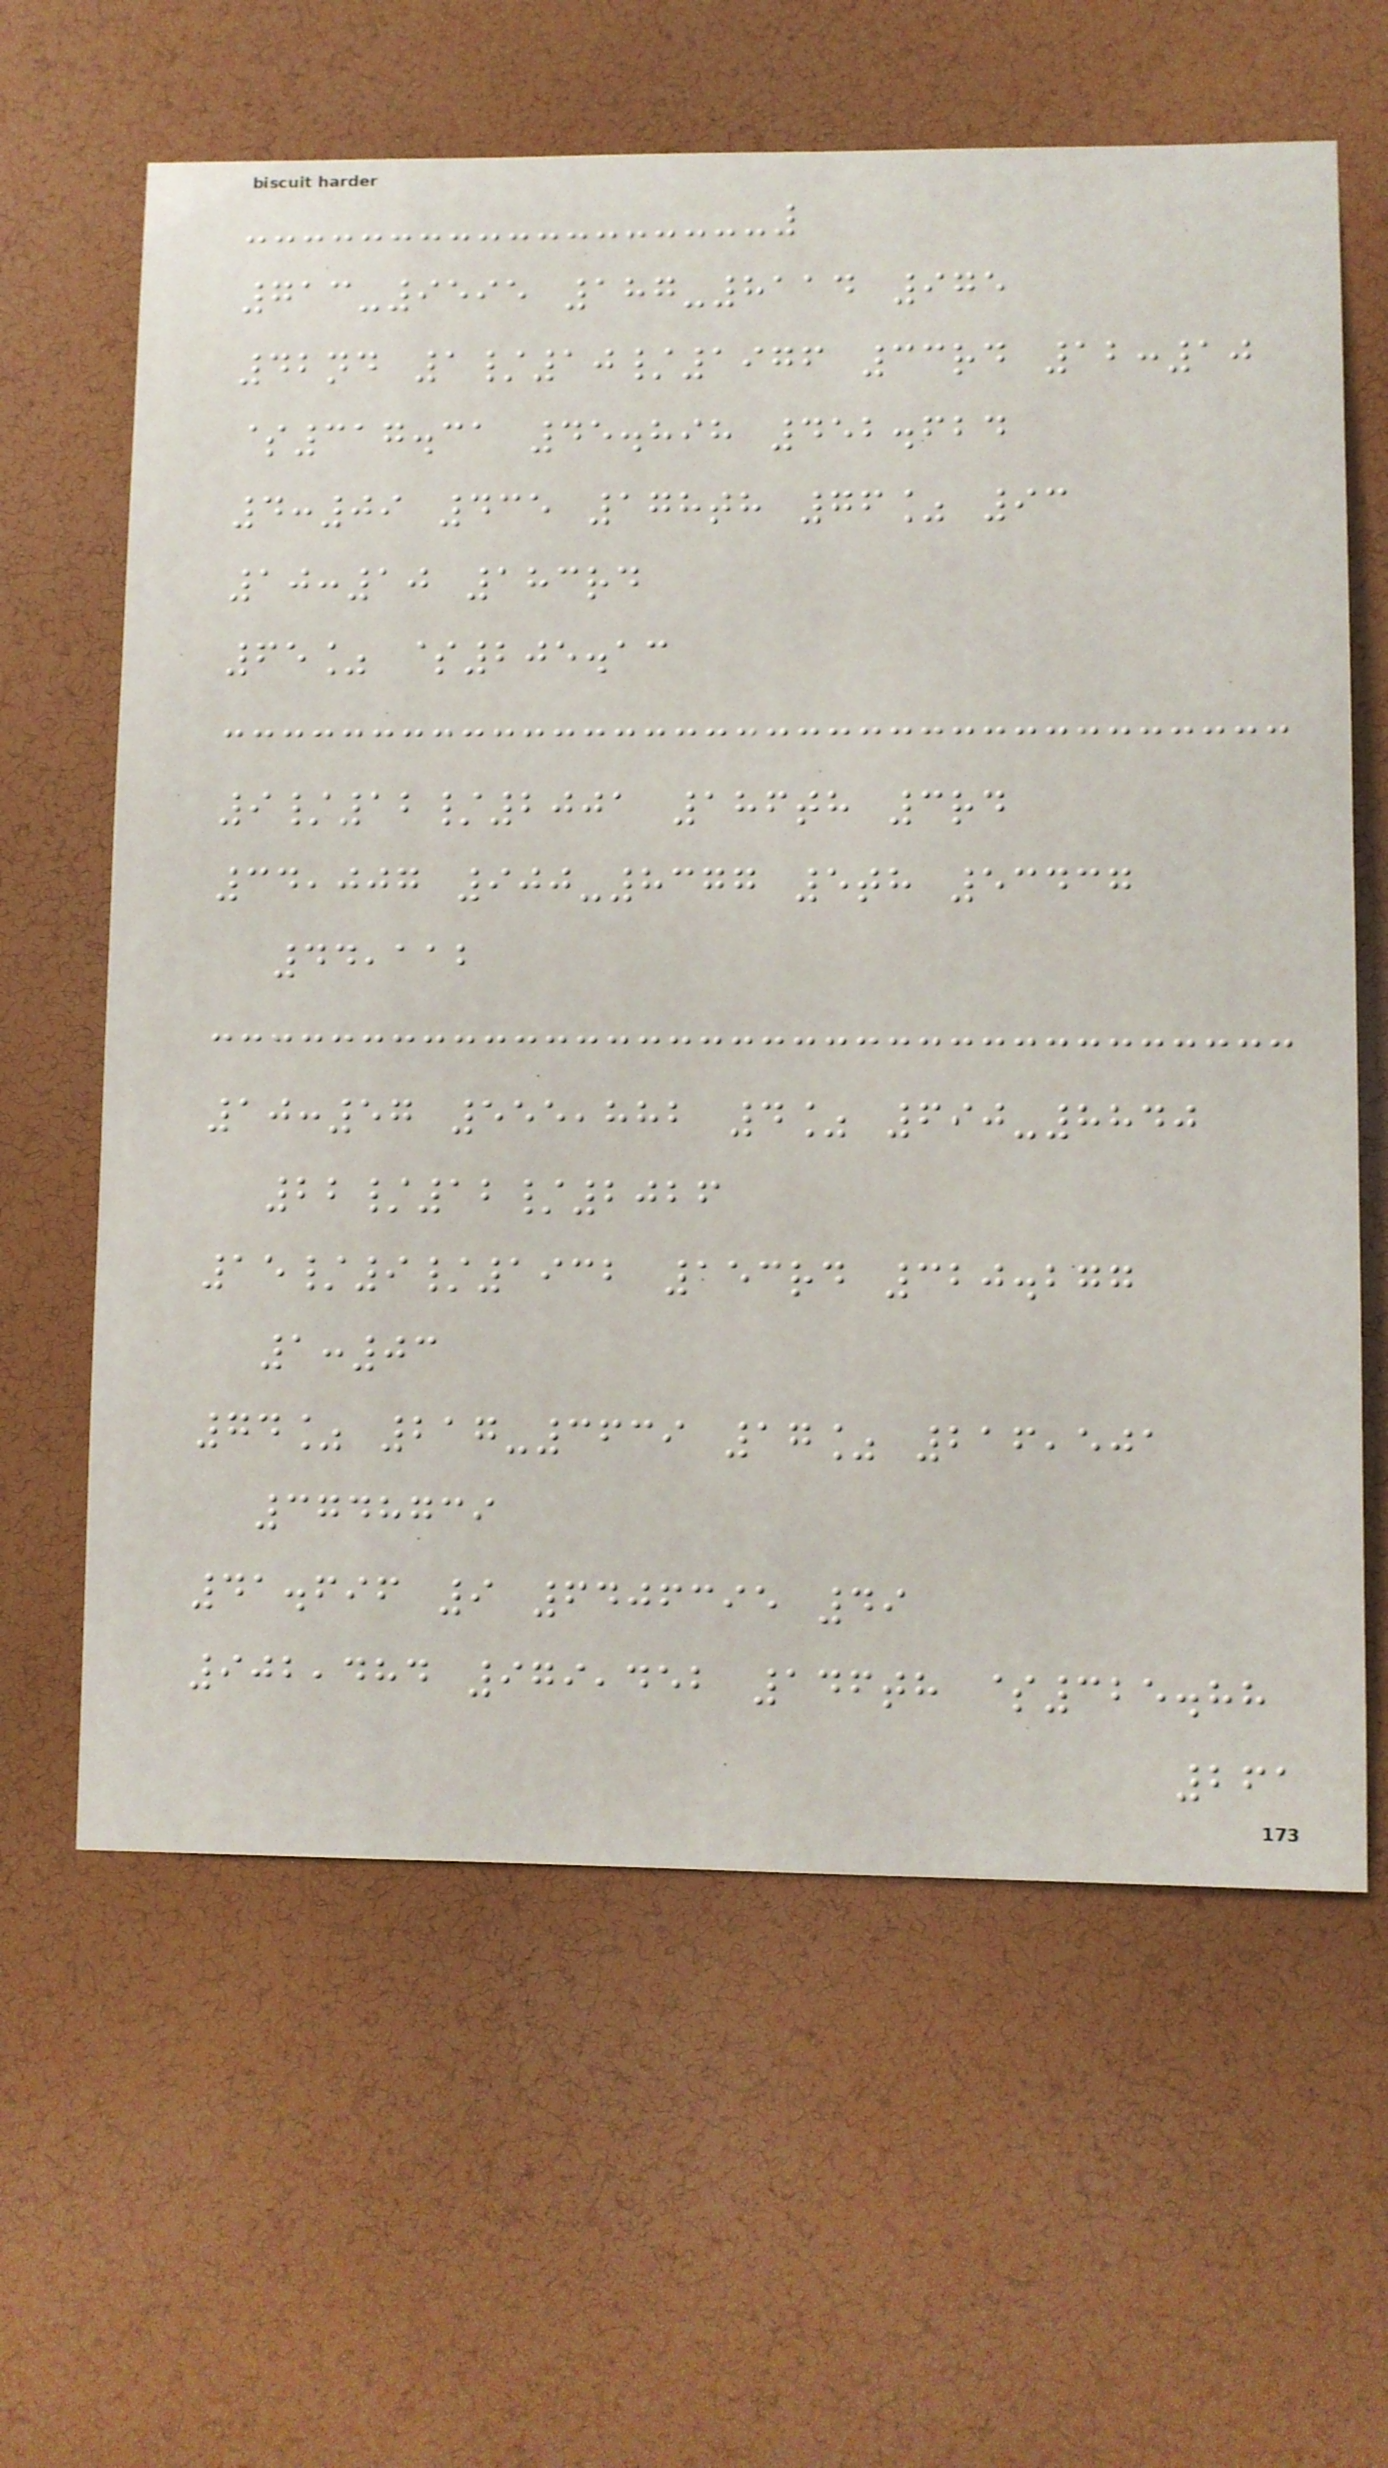713-9595 187-8114 975
42nd 1/10/1976 33rd 12:10
$317.31 45.898 452.624
4:09 435 178th 76% 93
10:10 183rd
65% $205.13
9/12/2001 186th 3rd
34,007 900-8377 5th 53437
44,112
10:57 555,882 4% 690-8840
22/12/2026
15/9/1932 153rd 320.277
1:03
74% 217-3639 17% 216,501
3748739
41.696 9 6406395 49
902,484 979,452 146th $325.88
261
